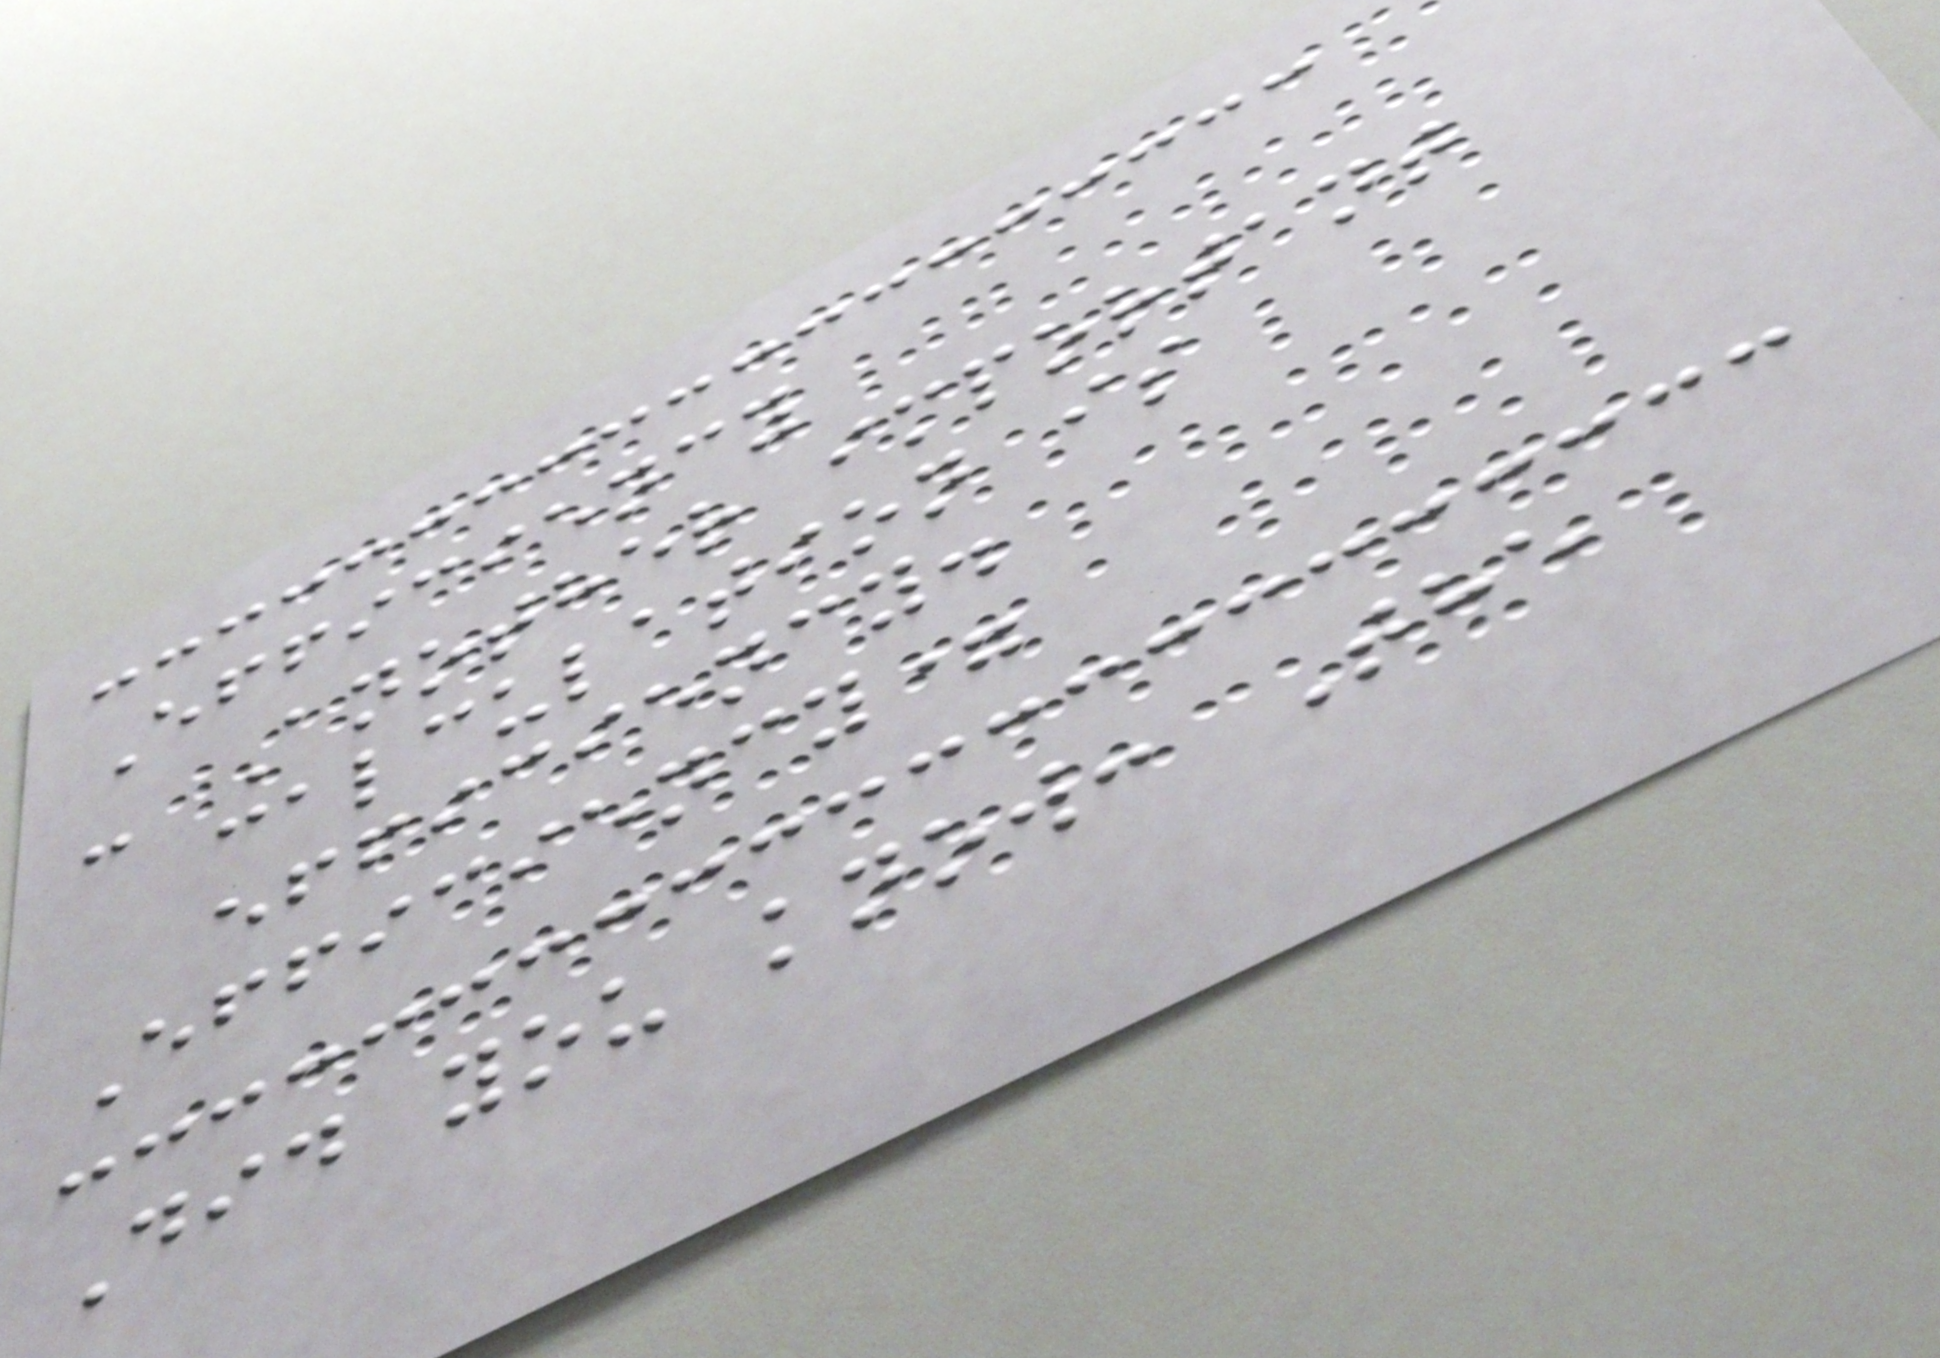Efficiency
- Another important
calculation is
efficiency.
Efficiency=
Did you know: The
